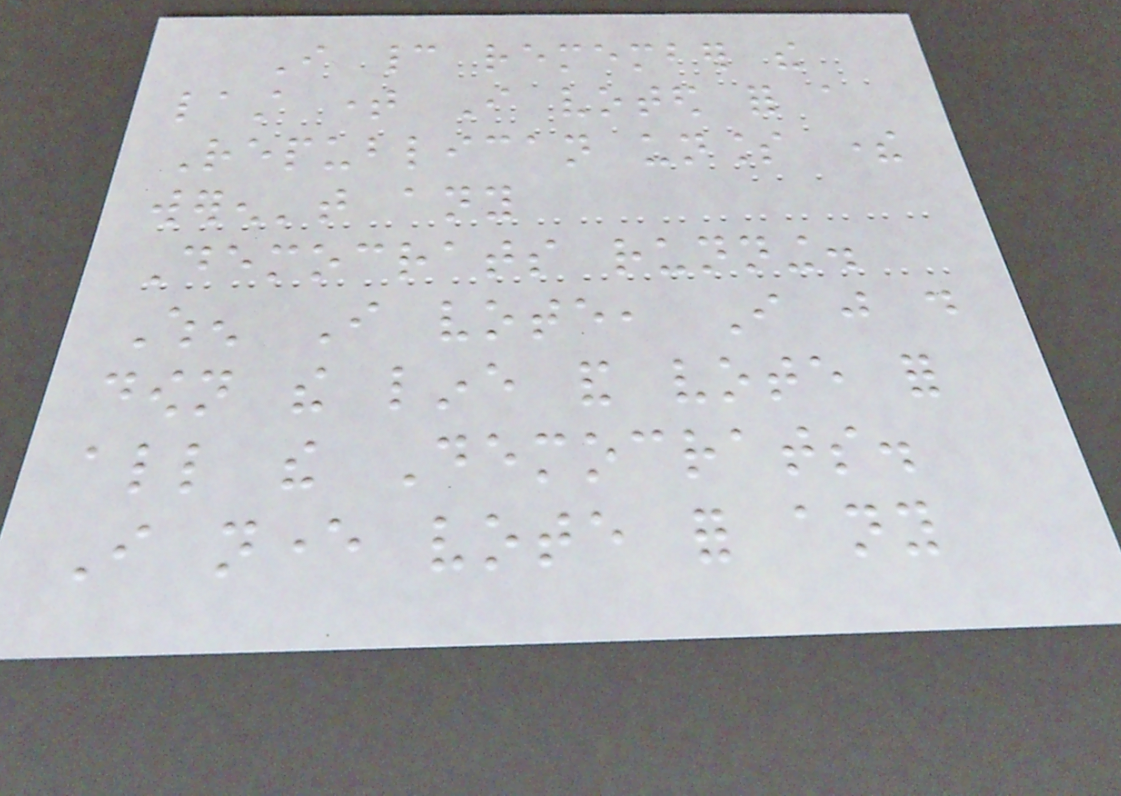I cannot remember the
last time I voted for a
Republican unless there
weren't any
Democrats running.
When I vote, I just do
down the line and vote for
all the Democrats.
I never vote for any
